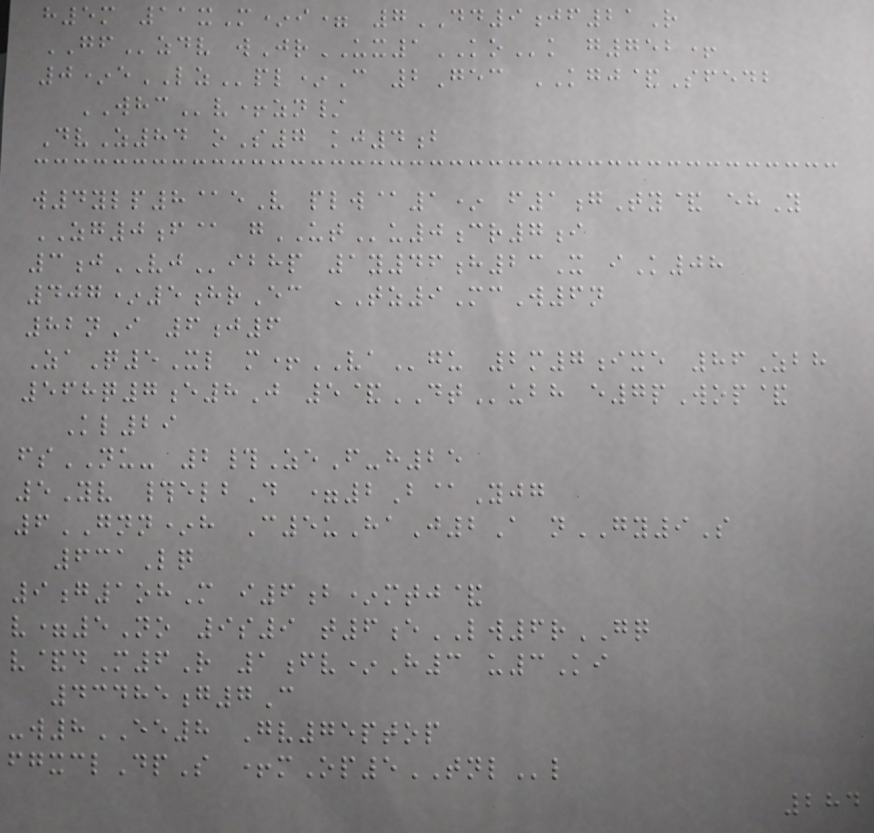h5m 11xM*i= 7DD9jf21R
GFzdv wJrUX1KOk g752+
0*eLZpl*C 2Gec KGJ&Sfedb
WHCv+zn/
DvZ84 oS7 kj4b
w4ylp8@eV plw@1* f1gTy& ehY
ZG0f@ gUTu0cr7i
3jVJibhp 1y46h23X iK08
407*5hrEc TZ9McW6n
82nI 6j6
ZaQ5Xl m+VAgu 2m7ixe 86Zbh
568q7e8J 5&DTubh e7pWop&
Kl29
fsNU- 2#ZeF-h25
5Yv #elbD =2B@Yjg
6GNN*h C5uHaJ2A nGY9S
631Lq
9g1ohM i6b*mtj&
v=5No 9s9 t6eLW6rGQ
v&dM6R 1fv*H3 u3Ki
43485g7C
-w8EE8 Gv75ptop
fgxclDpS +mOp5TNLl
284
